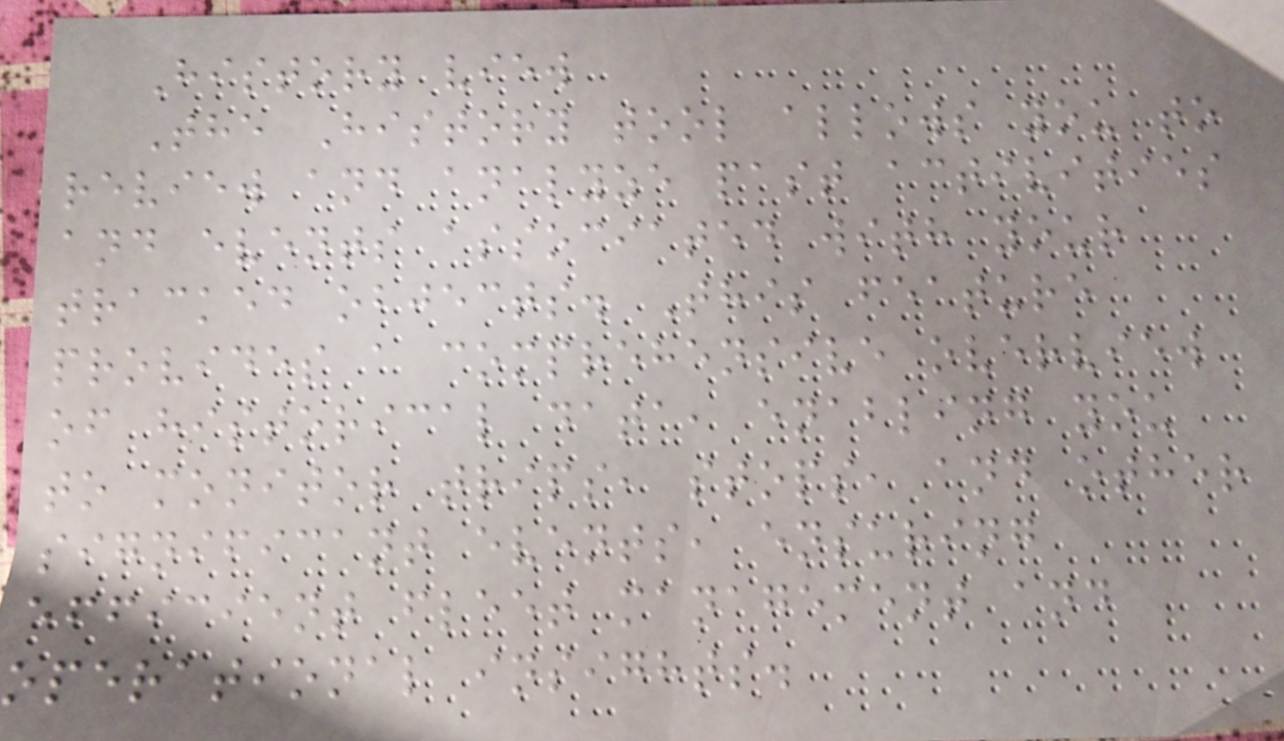History view
The History tool allows you to
review and analyze past activities
and events associated with your
tracked objects. This feature
provides a comprehensive overview
of historical data, enabling you
to monitor trips, stops, and other
significant events, ensuring
efficient fleet management and
operational insights.
